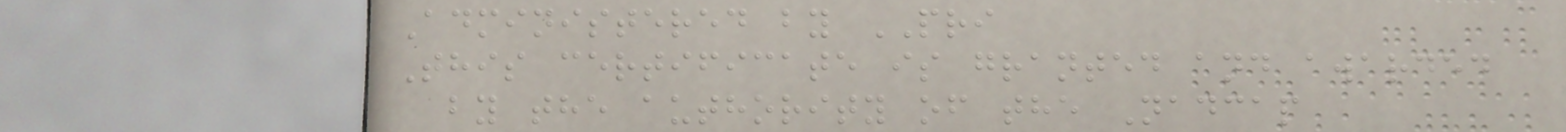Administered by PRI
This certificate is granted and awarded
by the authority of the Nadcap
